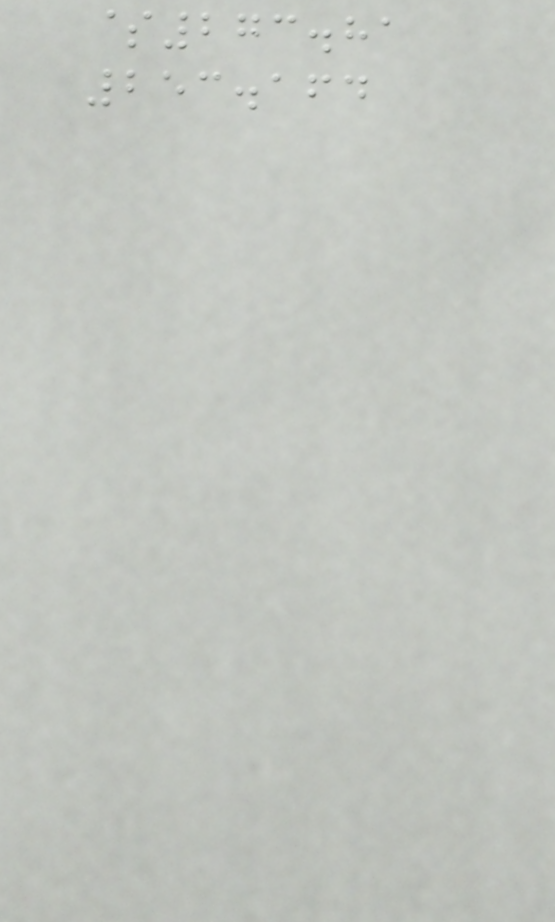$273.81
253.164
